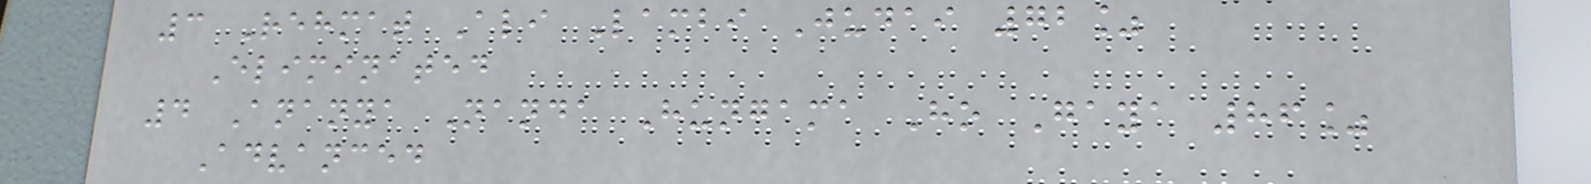3 Rehmat Ali Lambi Judai 72%
Eliminated
4 Ananya Nanda Hungama Ho Gaya 86%
Advanced
